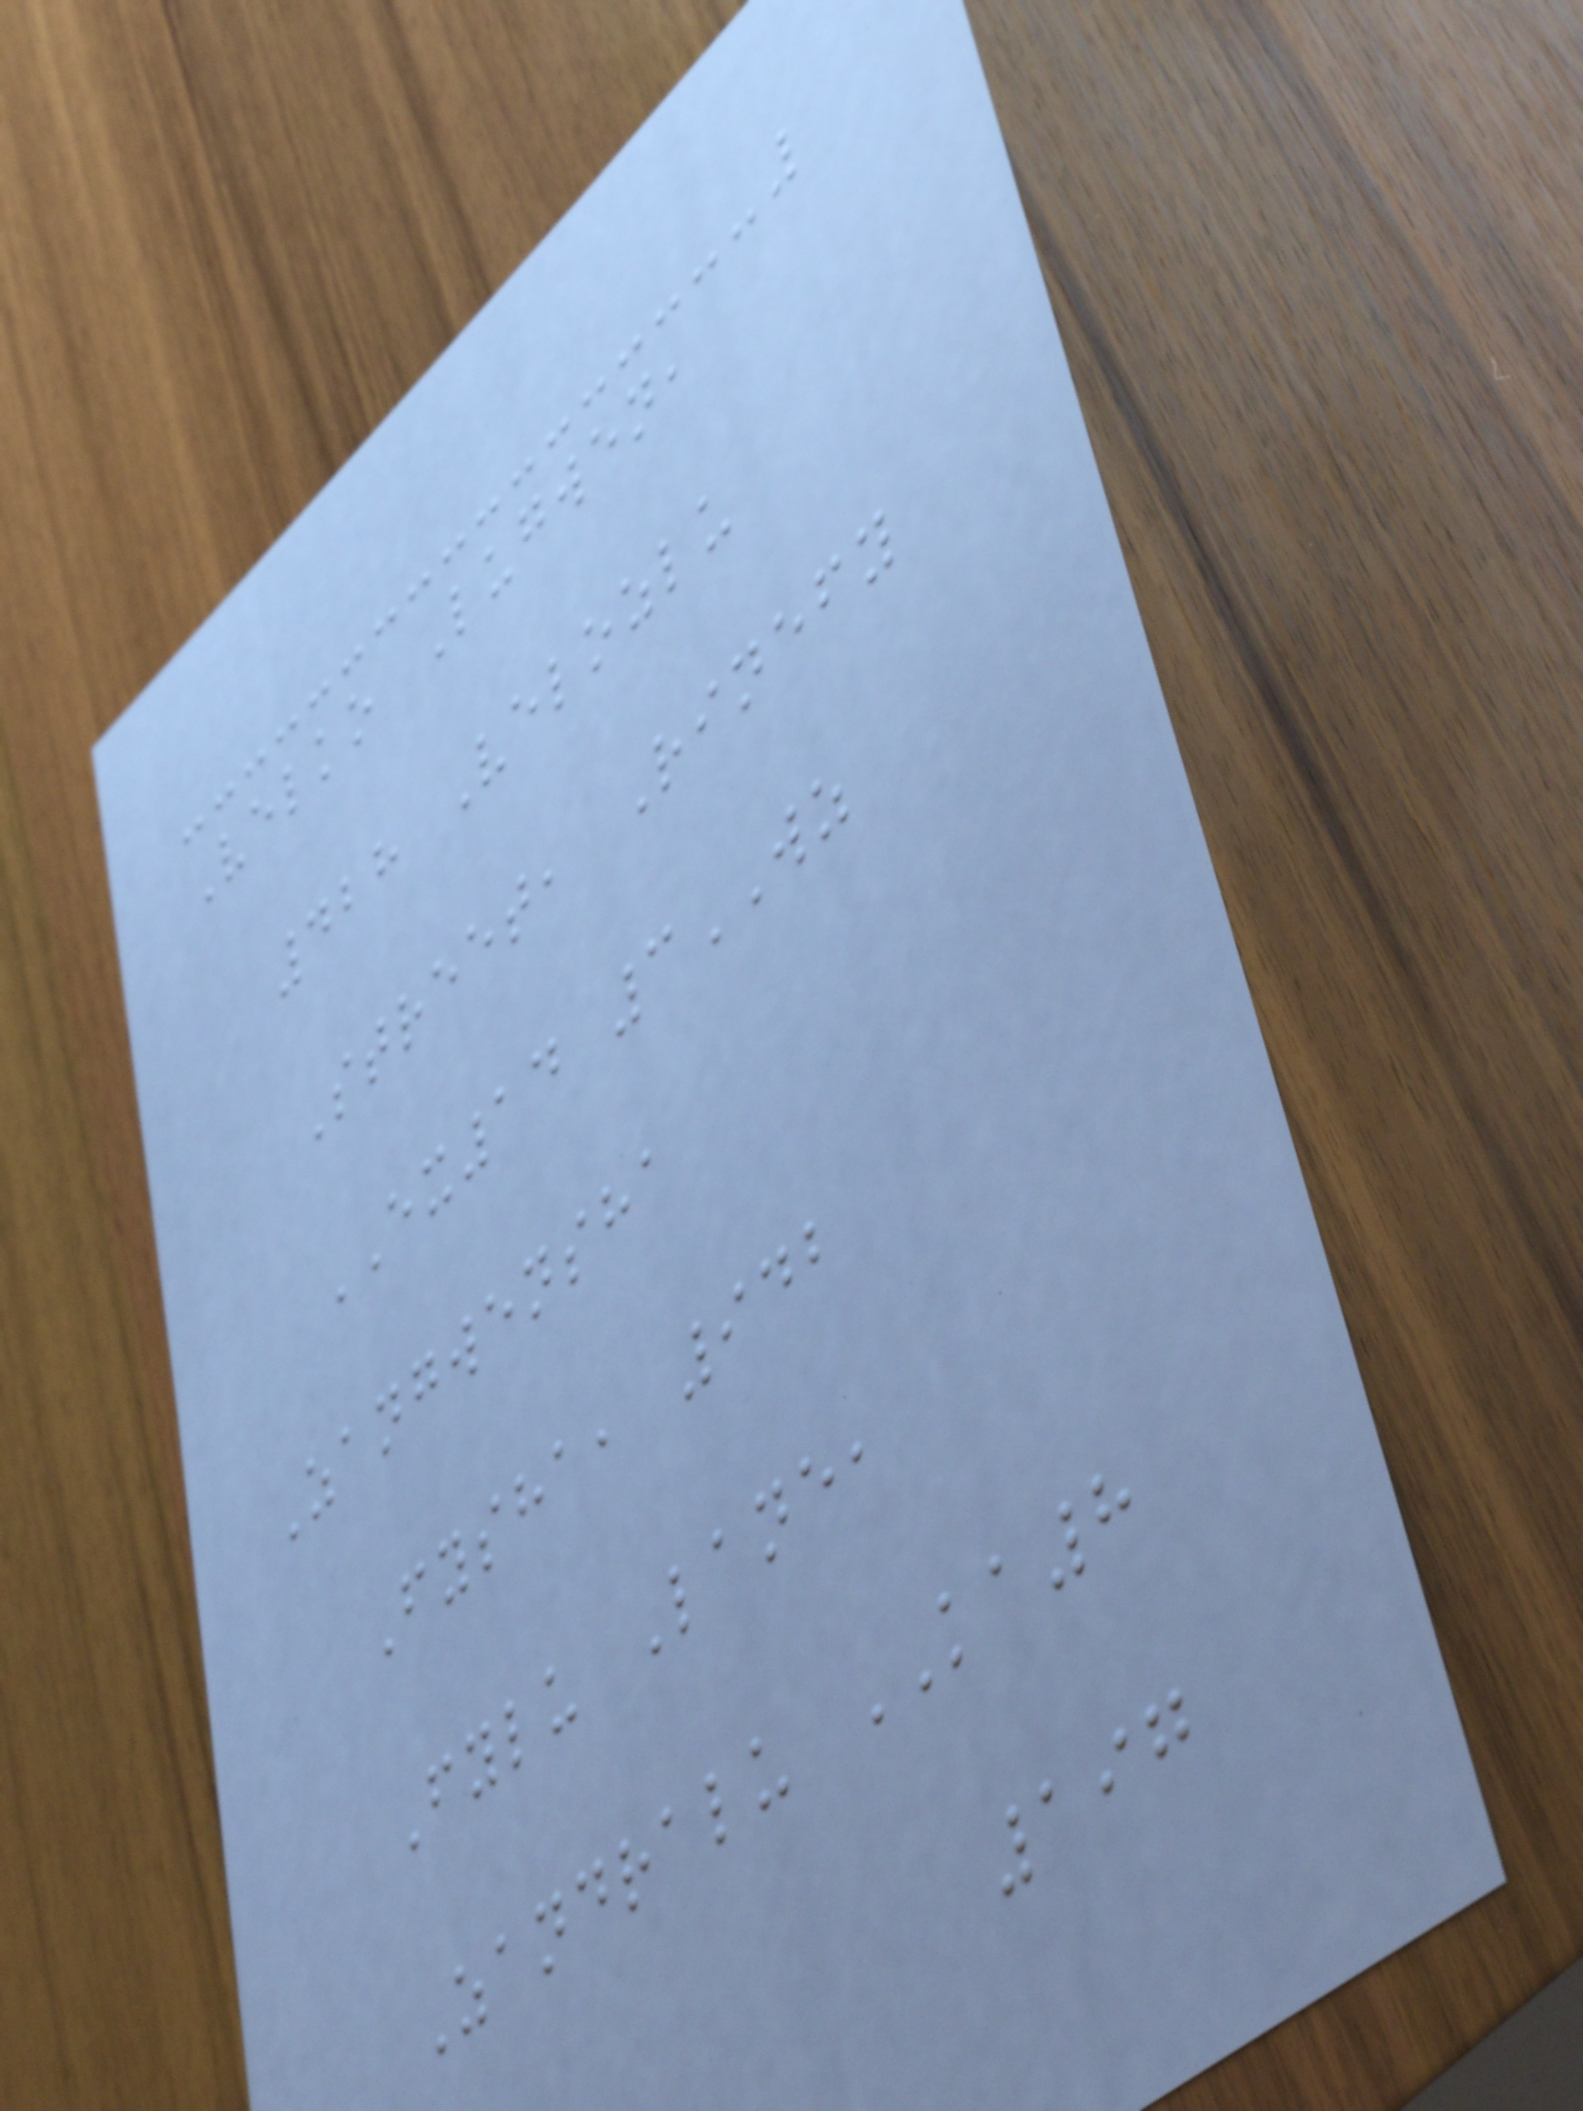Velko Lugwen,
428 Velozlu
Street, Rinefy
EX14 3WZ
Zangwensha
Fysha, 942
Fylu Lane,
Zandralu KA8
197
